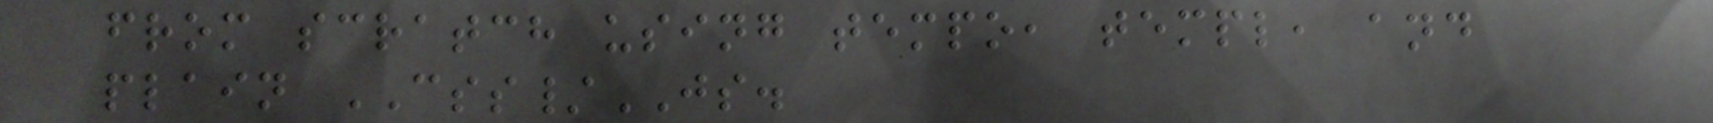from scratch using tempo, templ, and
plain CSS/JS.
